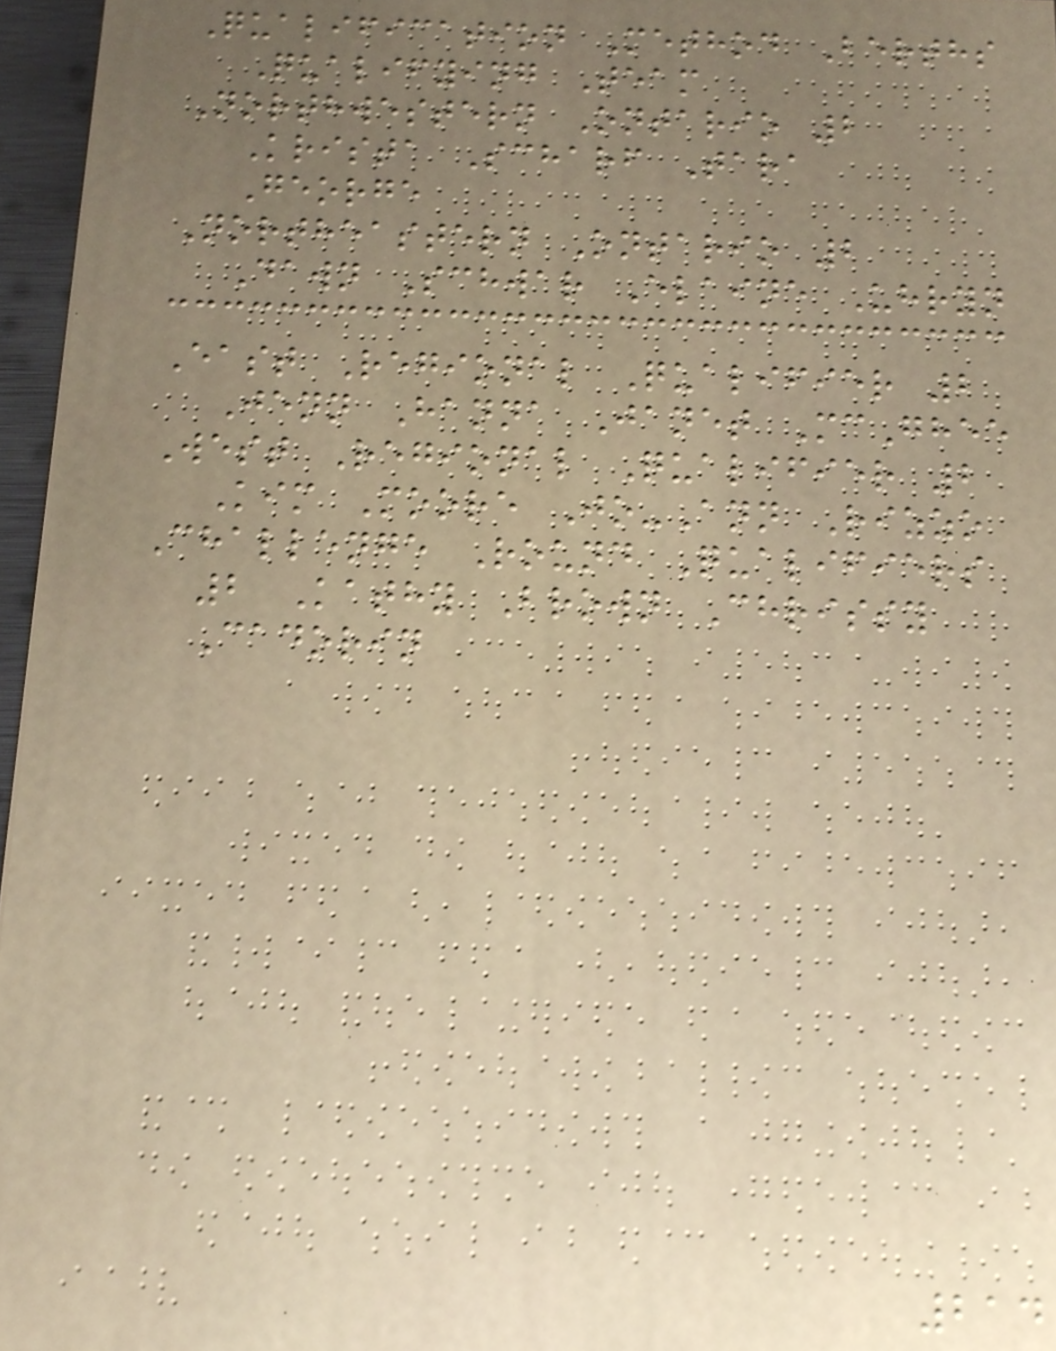Qualification Method Berths
Qualifying Team
Northwestern Ontario 2
Krista Scharf Tara
George
Northeastern Ontario 2
Dawn Schwar Elaine Uhryn
East Regional Qualifier 2
Jenn Hanna Janet McGhee
West Regional Qualifier 2
Kim Moore Jo-Ann Rizzo
Challenge Round Qualifiers
2 Kathy Brown Chrissy
Cadorin
214
